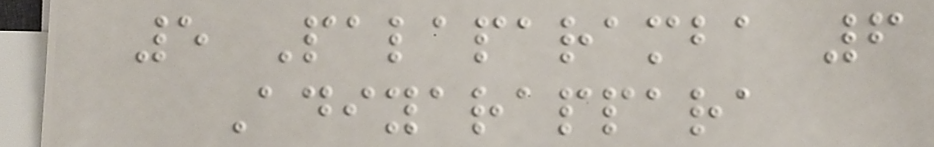5 Palaparamba 6
Adiyarappara
